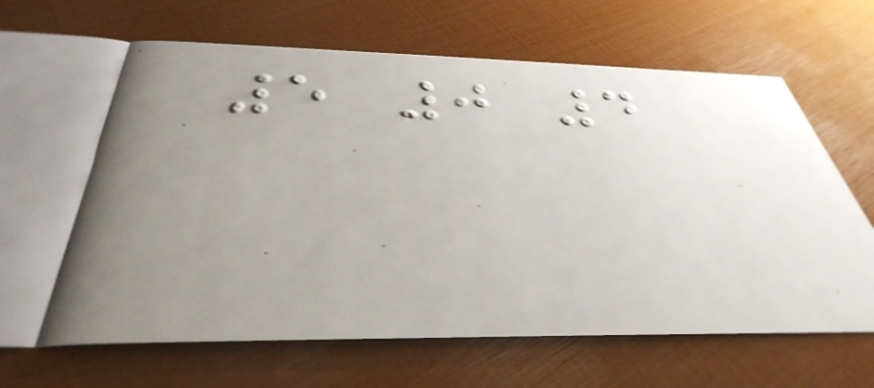5 0 4
